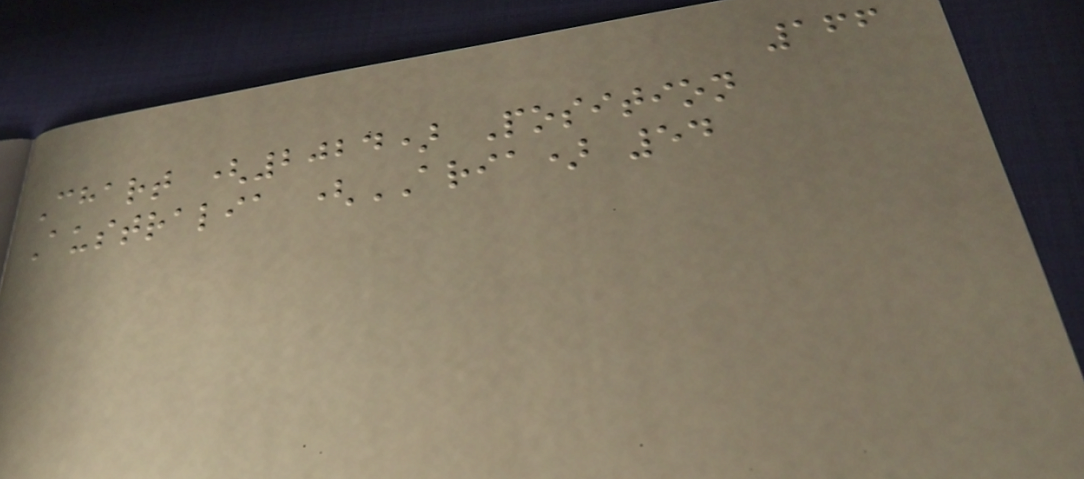166
Chart (2024) Position
Australia (ARIA) 54
